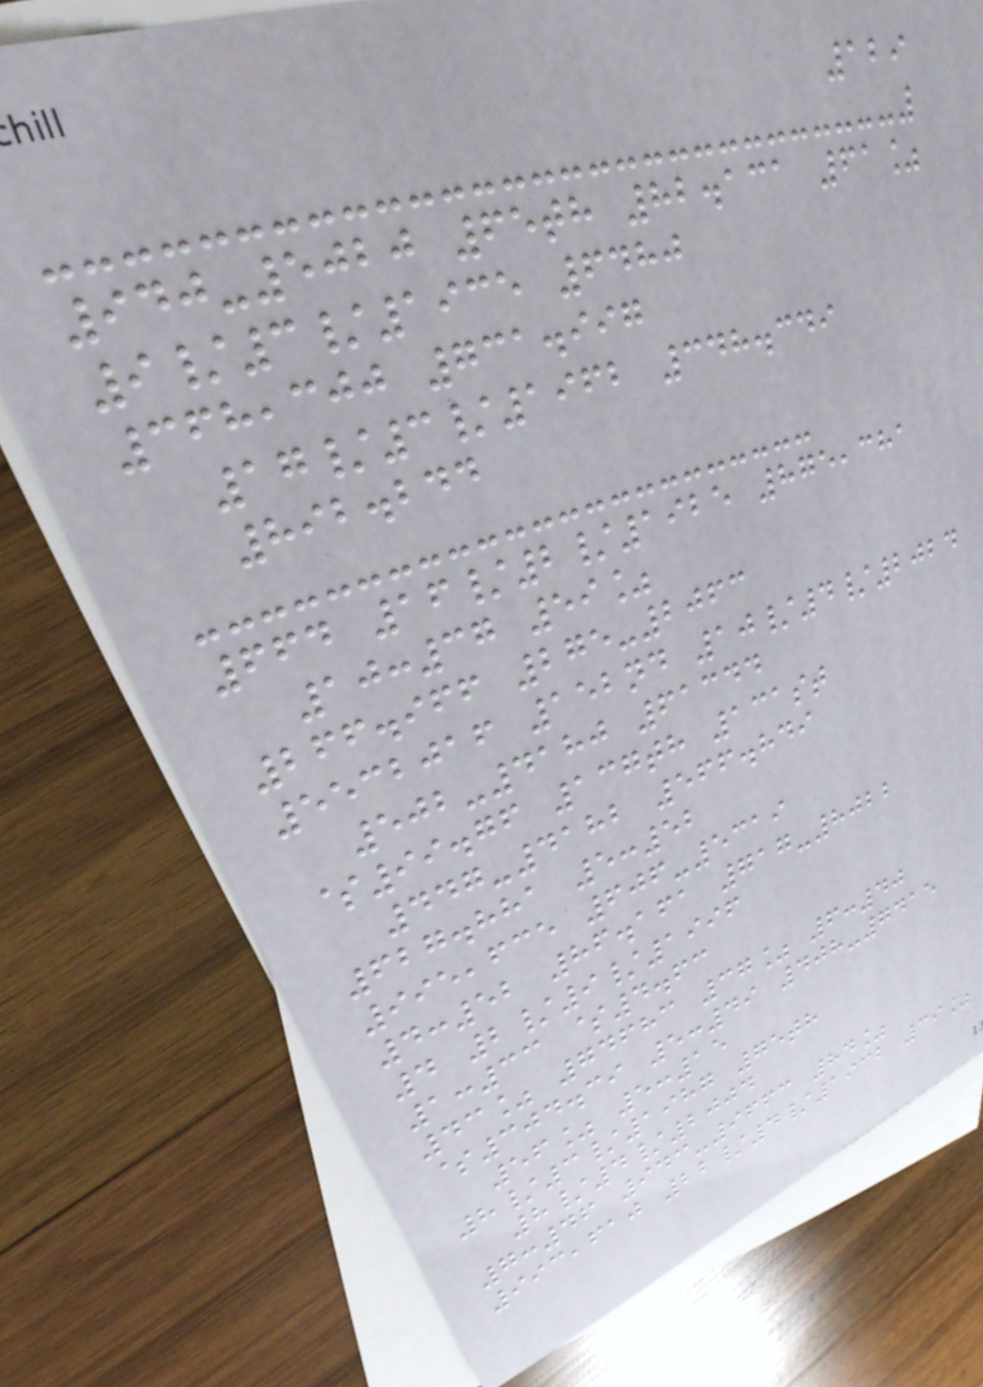129
940-5020 65th 82.131 61%
9/3/1935 6480
368,300 731.997
17/3/1962 348.349
892.244
664 16/2/1925 875,381
10:37 59%
266.966 275-2063
5532016 152nd 10/4/2024
502-4180 61344
$99.76 137th 131st
447-4182 566.849
627.881 5:52
995,635 606-5319
4:52 86.161 717-8022
4 2/9/1996
1:33 $4.63
43% 74683 37% 6:40
$304.39 5:49 408-7415
56% 5:15
8/3/1987 75th
8/4/2004
7:46 943-9663 84%
993,610 22/4/1932 39%
